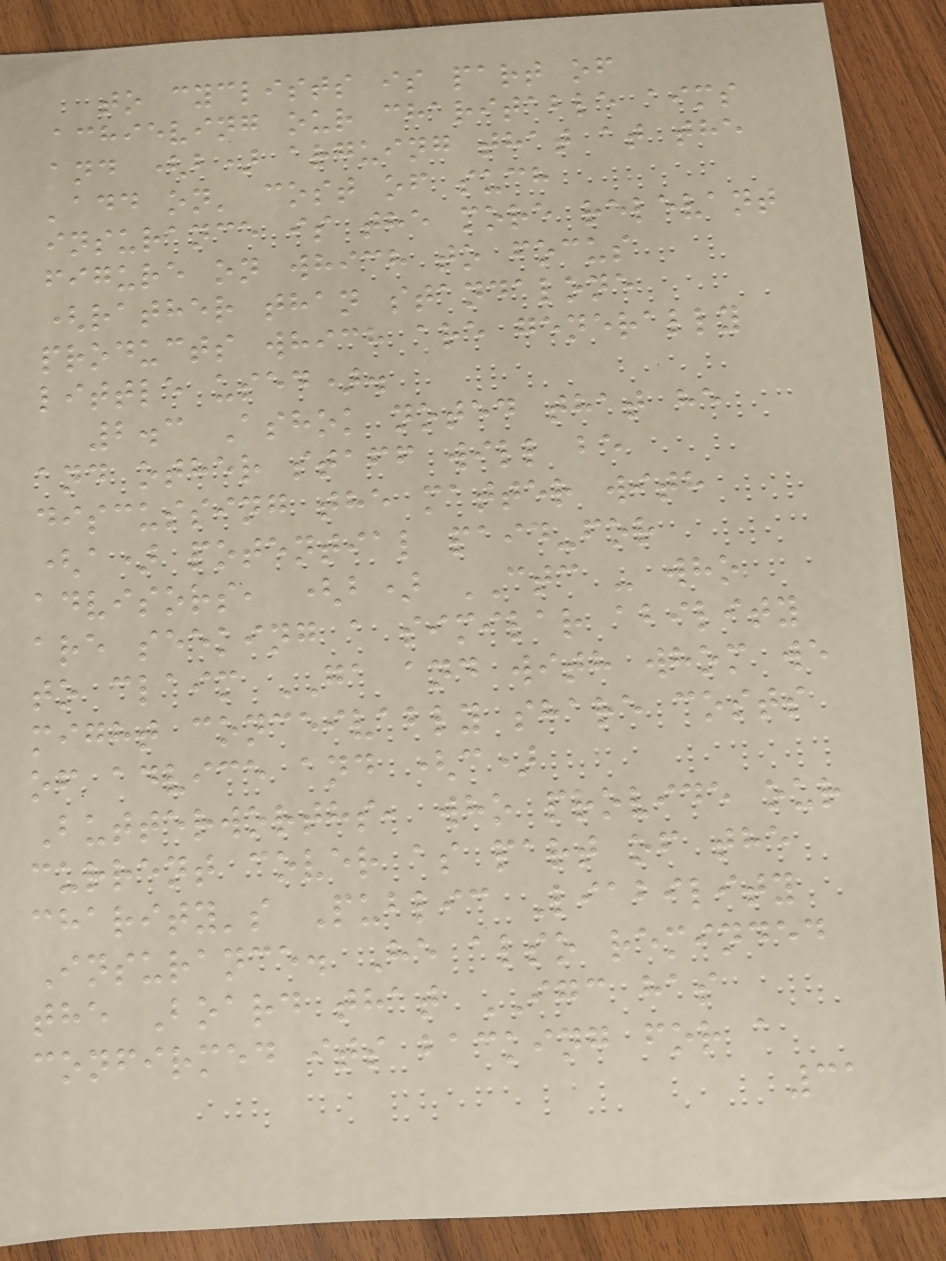to cyclists is part of
achieving our charitable aims
and (b) arguing that at the
'add on' cost of such
insurance is the more relevant
figure on which to focus
(rather than standalone
products which are generally
little used).
2.3 Ashok noted that he
and other staff will be
discussing the matter with
(a) potential paid-for
advisors, (b) CTC - who
are seeking a similar ability
to claim GA and with whom we
might conceivably share costs
of advice and (c)
Butterworths, who provide our
current cover as part of the
charity's Public Liability
Insurance. He also reminded
the Board that IGC has
confirmed its backing for a
31
